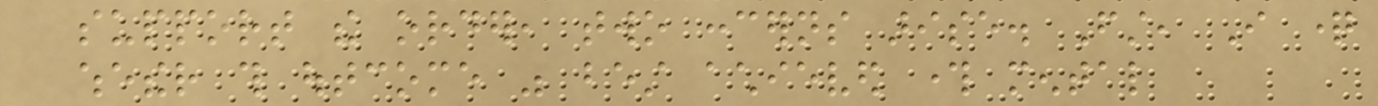support the order, two concerns arise. First, I question
whether this outcome was best achieved through mental
